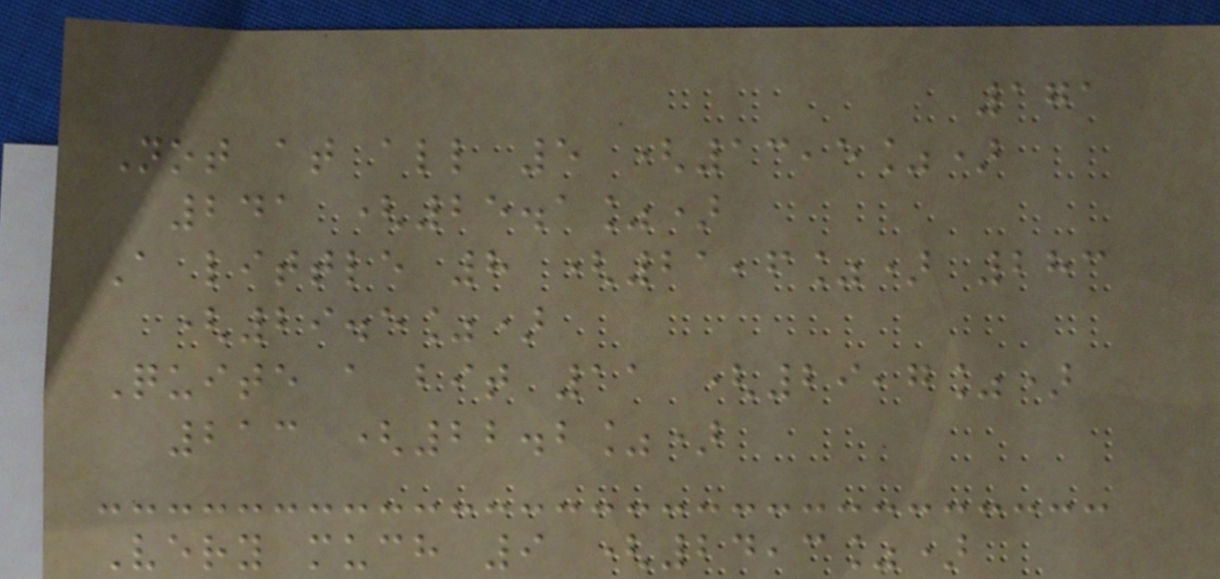171
Not at all 5 (13,5%)
241 (25.1%)
A little 8 (21,6%) 283
(29.5%)
Quite a bit 11 (29,7%)
213 (22.2%)
Very much 9 (24,3%)
